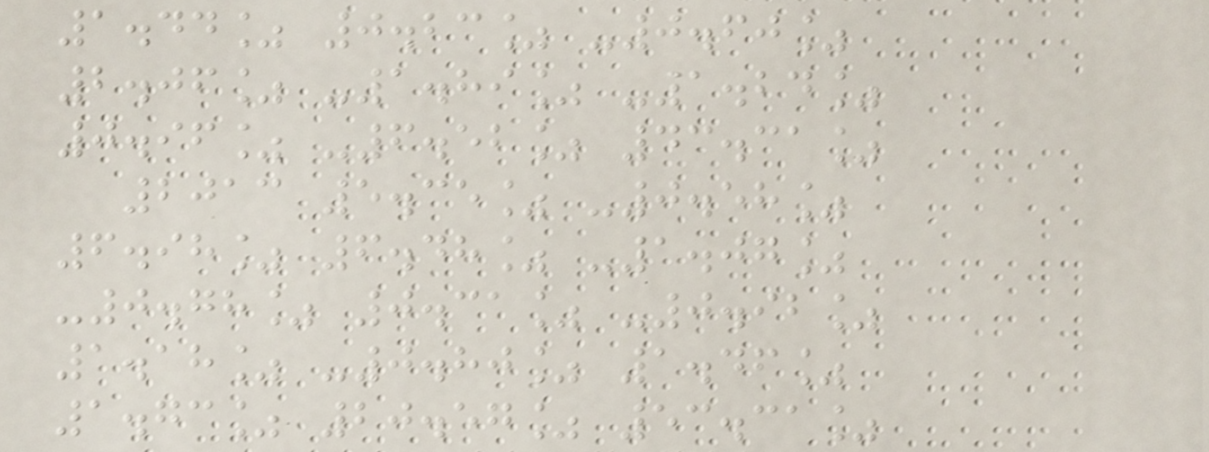1.44% 0.23% -0.60%
2.06% -1.89% -1.24%
0.96% -6.52% 43.31%
2013 5.35% -0.58%
6.98% 6.48% -1.07%
-0.78% 0.31% -0.92%
1.18% -0.80% 1.46%
1.73% 20.57% 53.31%
